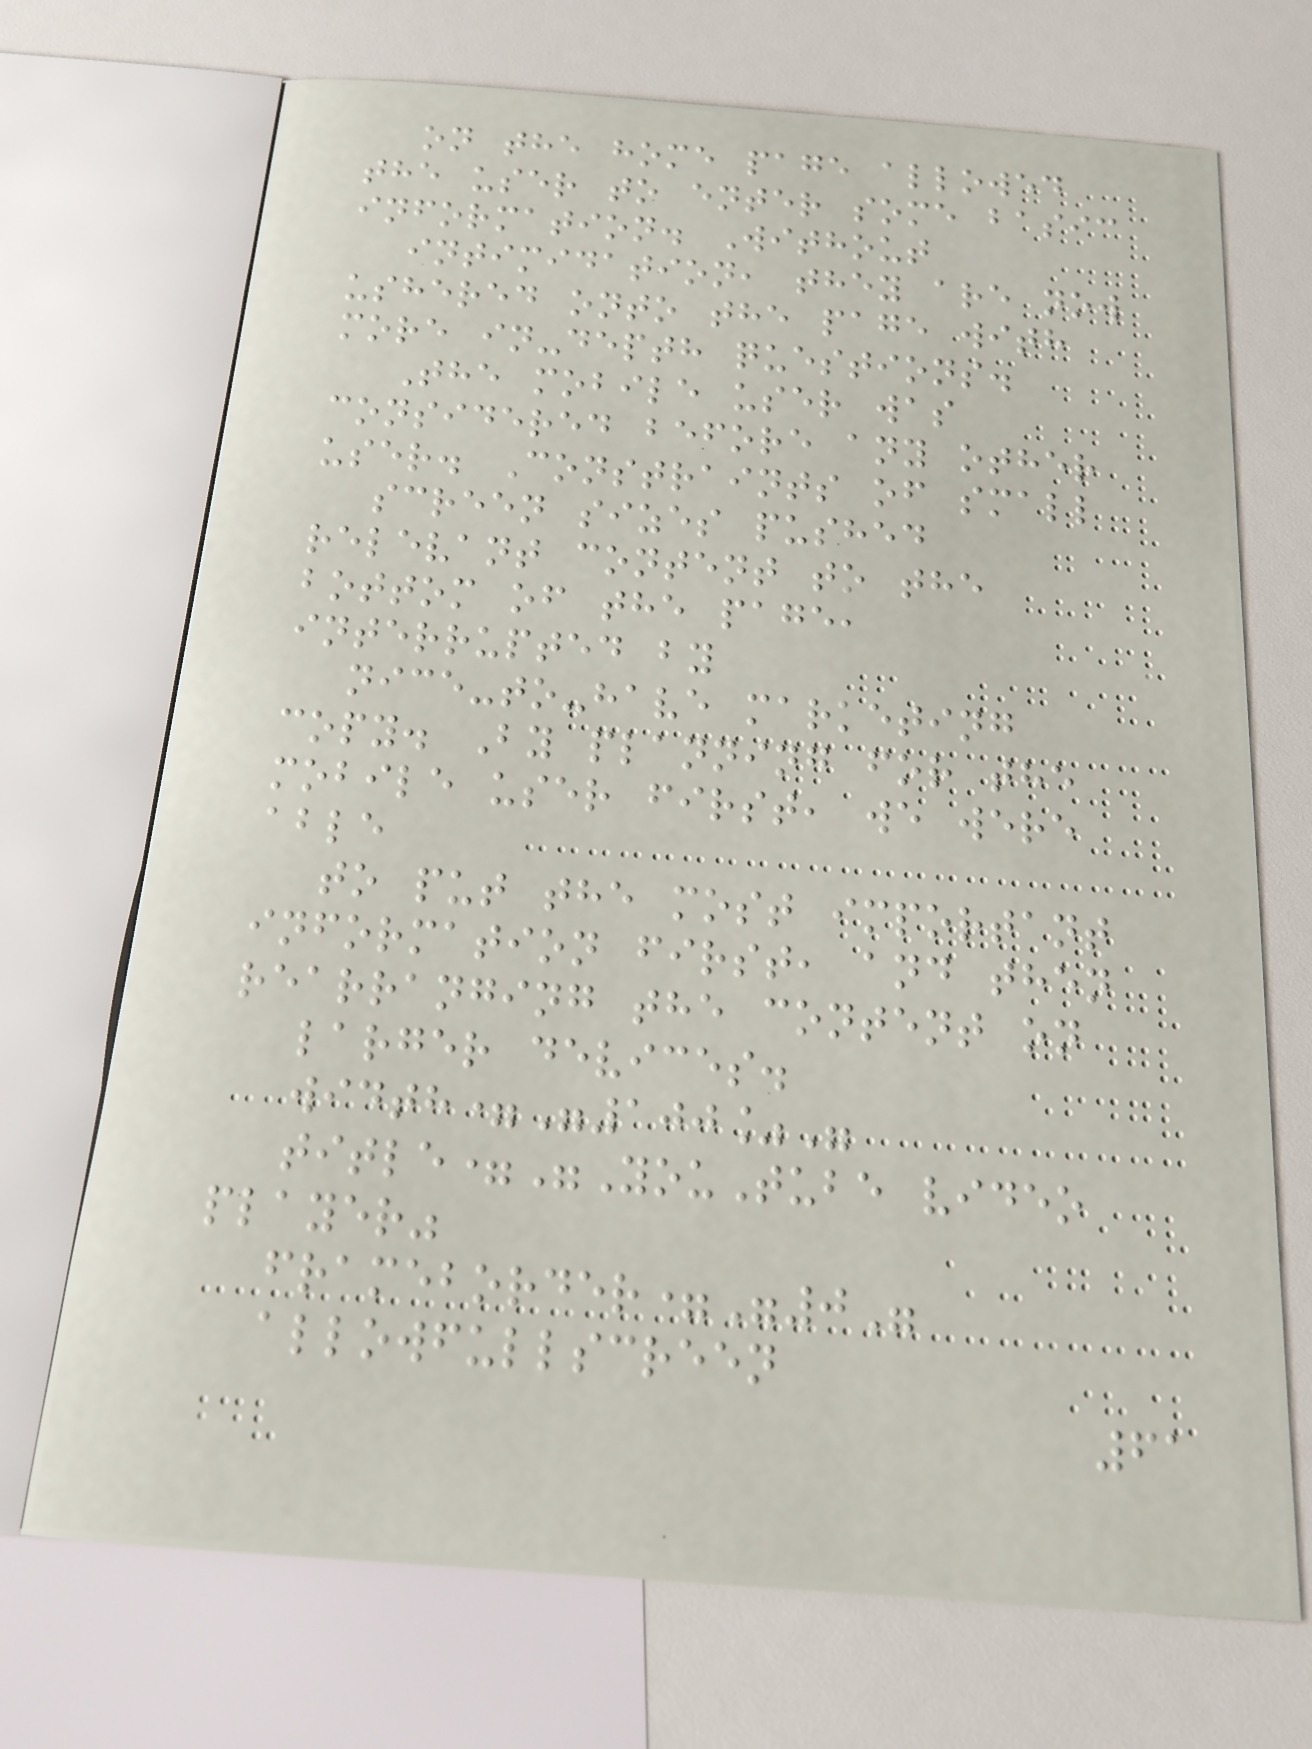on the home page allowed
the user to enter some basic
information. Without
intimidation, they are now
ushered onto the page with
more in-depth questions.
The mobile user was
considered before any other
user. Constraints of small
screen sizes pushed
relevant content to the
bottom of the page,
interrupted by
nice-to-have marketing
copy. By planning for the
mobile user first, we were
able
to put the most important
information first, and then
rearranging the content on
larger devices.
width="100%"
title="YouTube video
player"
frameborder="0"
allowfullscreen
61
